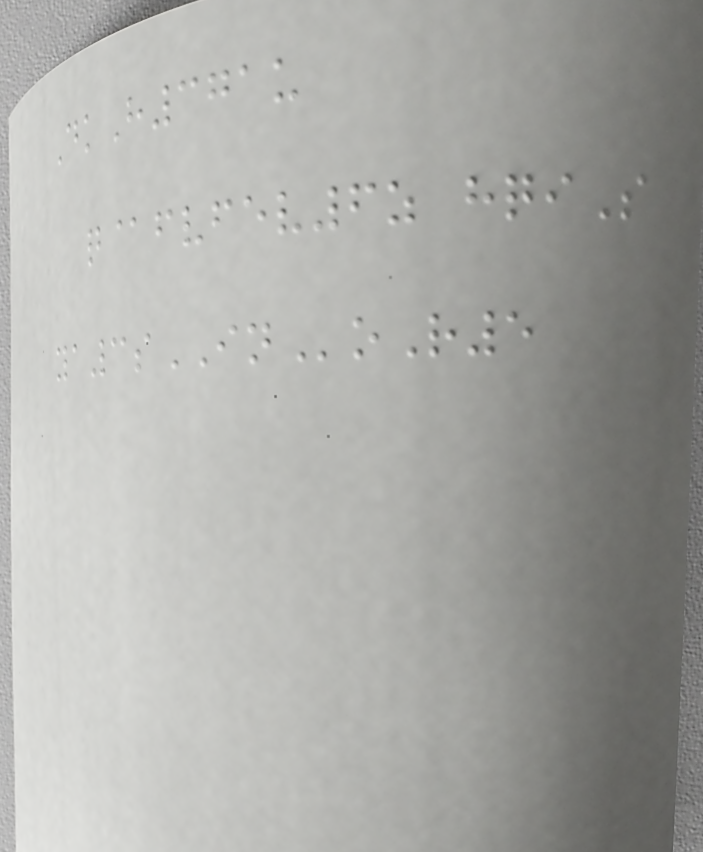DkH371u
q@fvfev6z hqiS
ya3sINoR5
